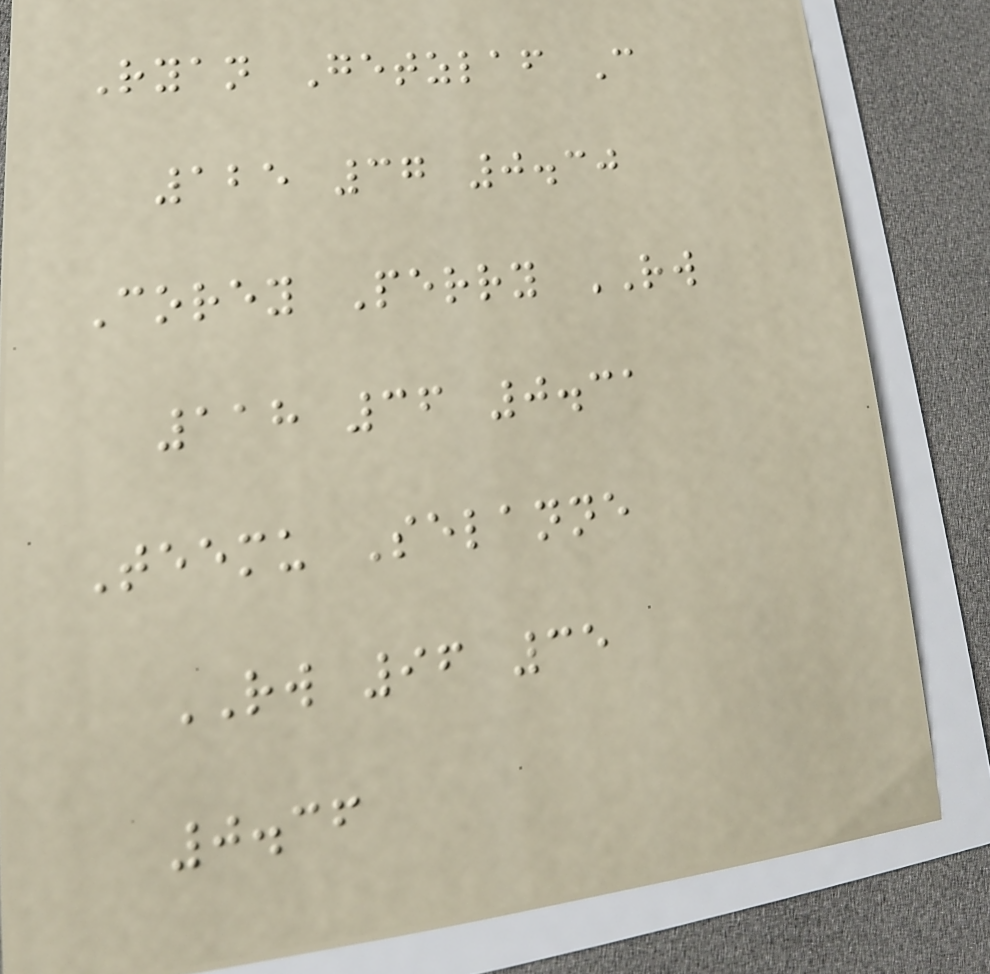Ryan Getzlaf C
125 37 0.30
Corey Perry RW
118 36 0.31
Teemu Selanne
RW 96 35
0.36
